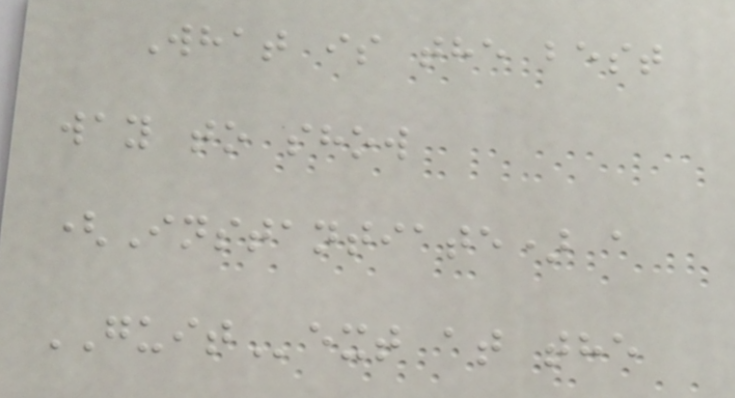What is the best
way to show
(Instantiate) a
GUIText at the
